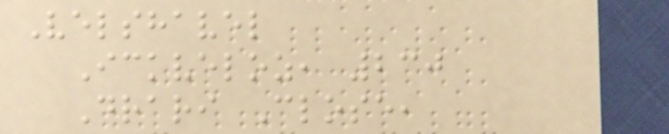Velshavel
Ickveloz, 230
Drari Close,
